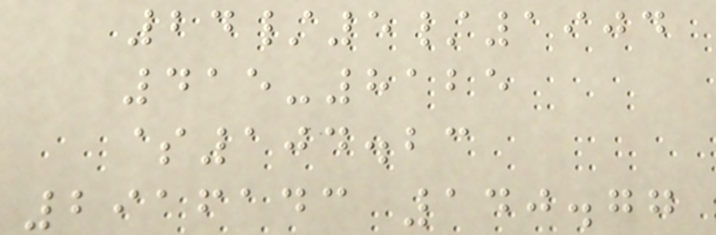24/5/1904
415-8125
$104.23
2916143 140.77
